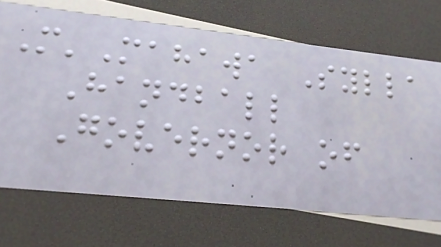M'Mahawa Sylla
Handball
Governor of
